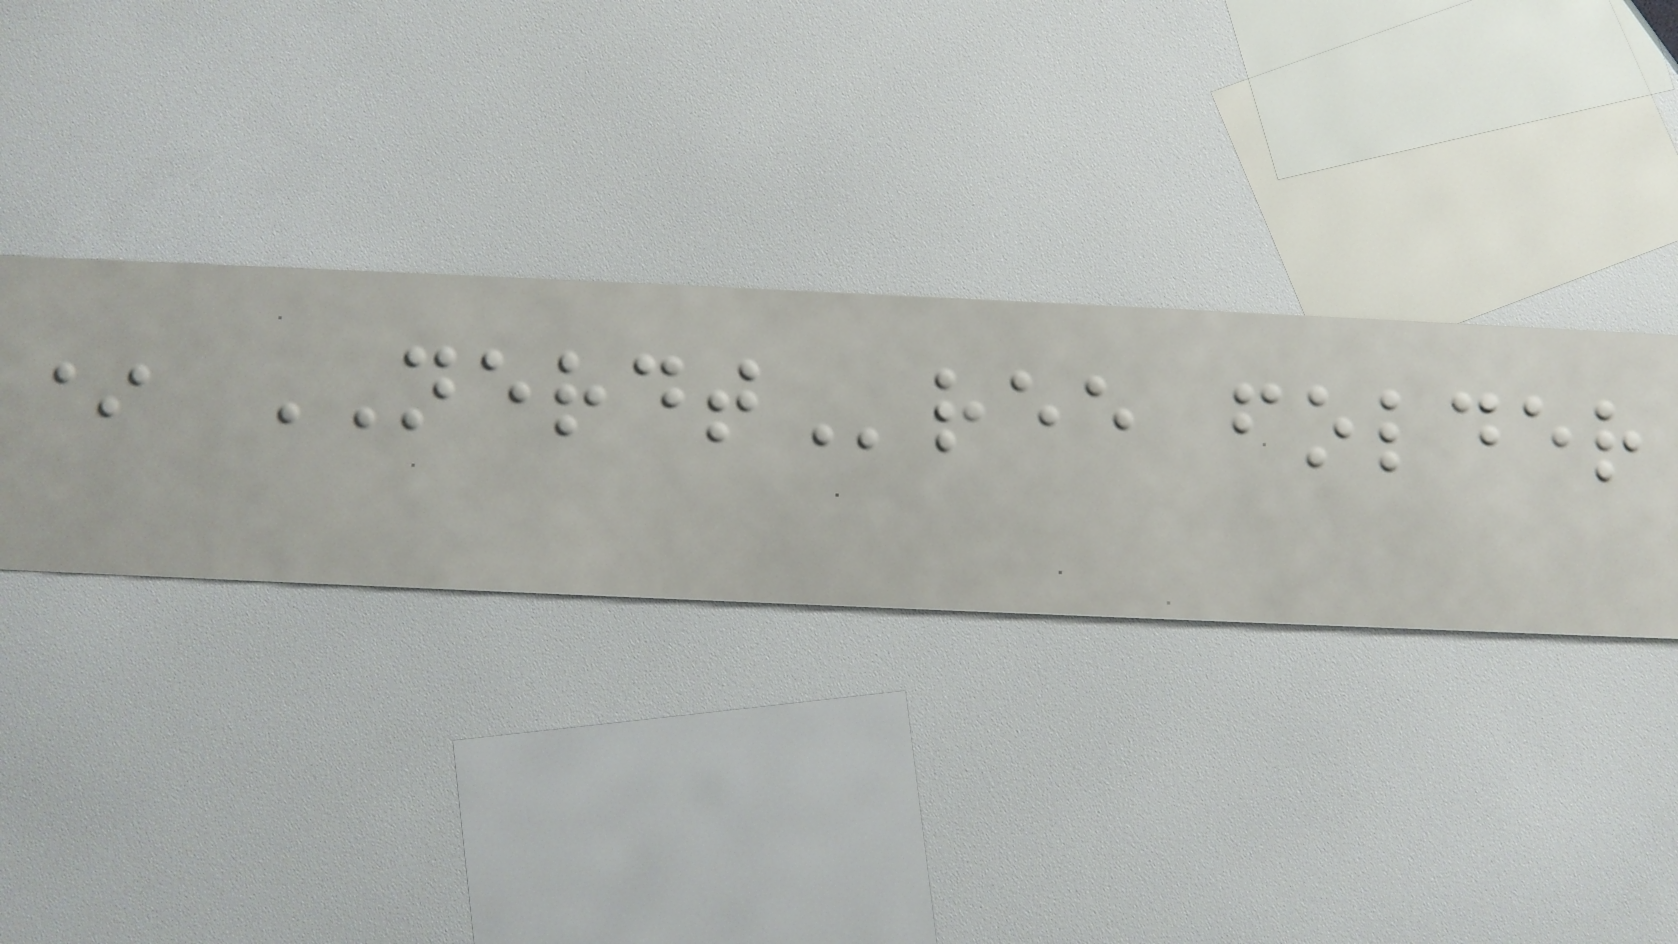* NERDTree folder
